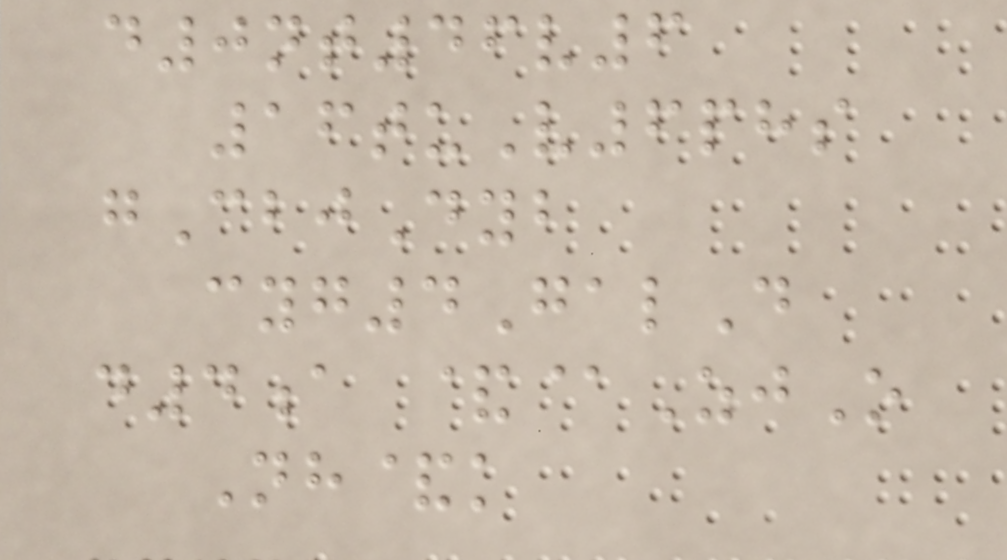d0nt46v6
16tuV6phs
gCbjDyb
cyg4GalD
d4a &@ZjO
Nh&k
